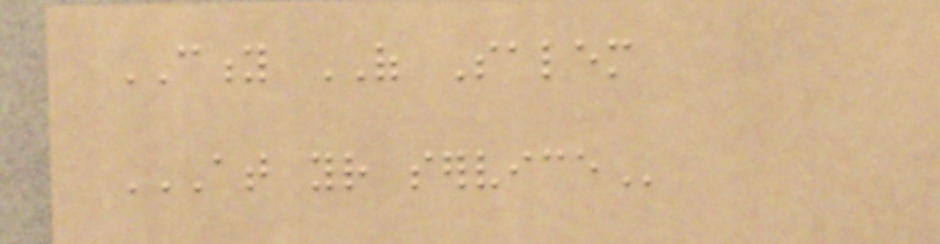CITY OF Salem
AT YOUR SERVICE
